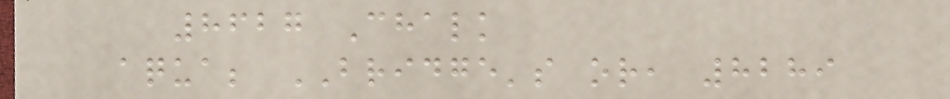8627 Chalk
aqua; BRIDGE's or, 8289
